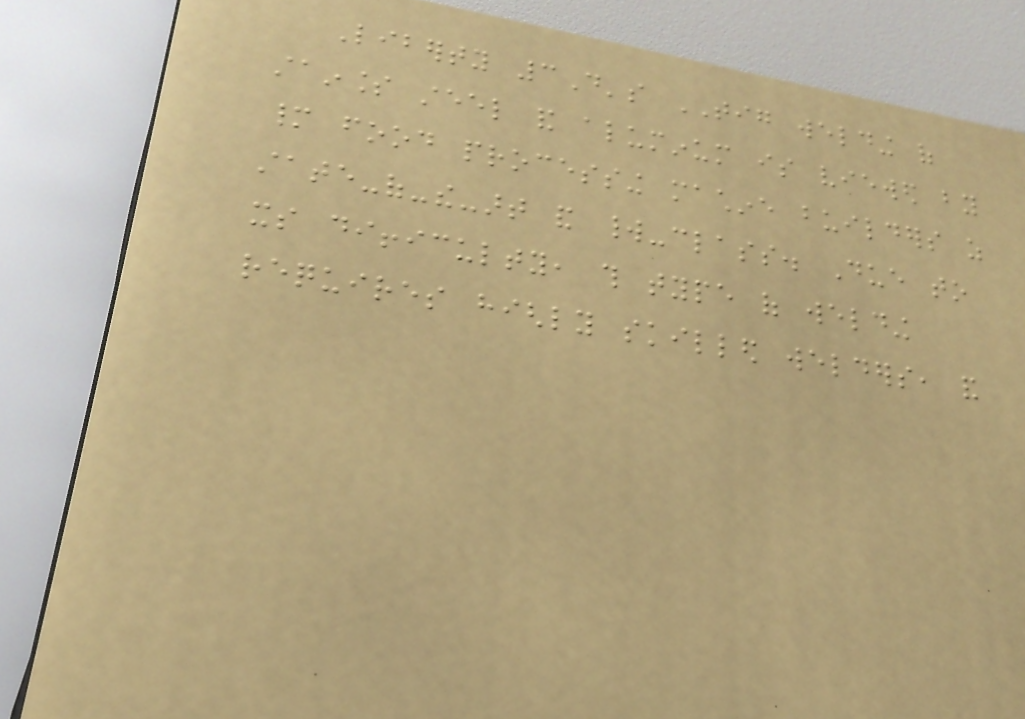Liberty 3D's TIG welding of
stainless steel and aluminum is viewed by
many food processing machine builders as
state-of-the-art and world-class. Due to
its difficulty, this type of welding
requires highly skilled welders, and
